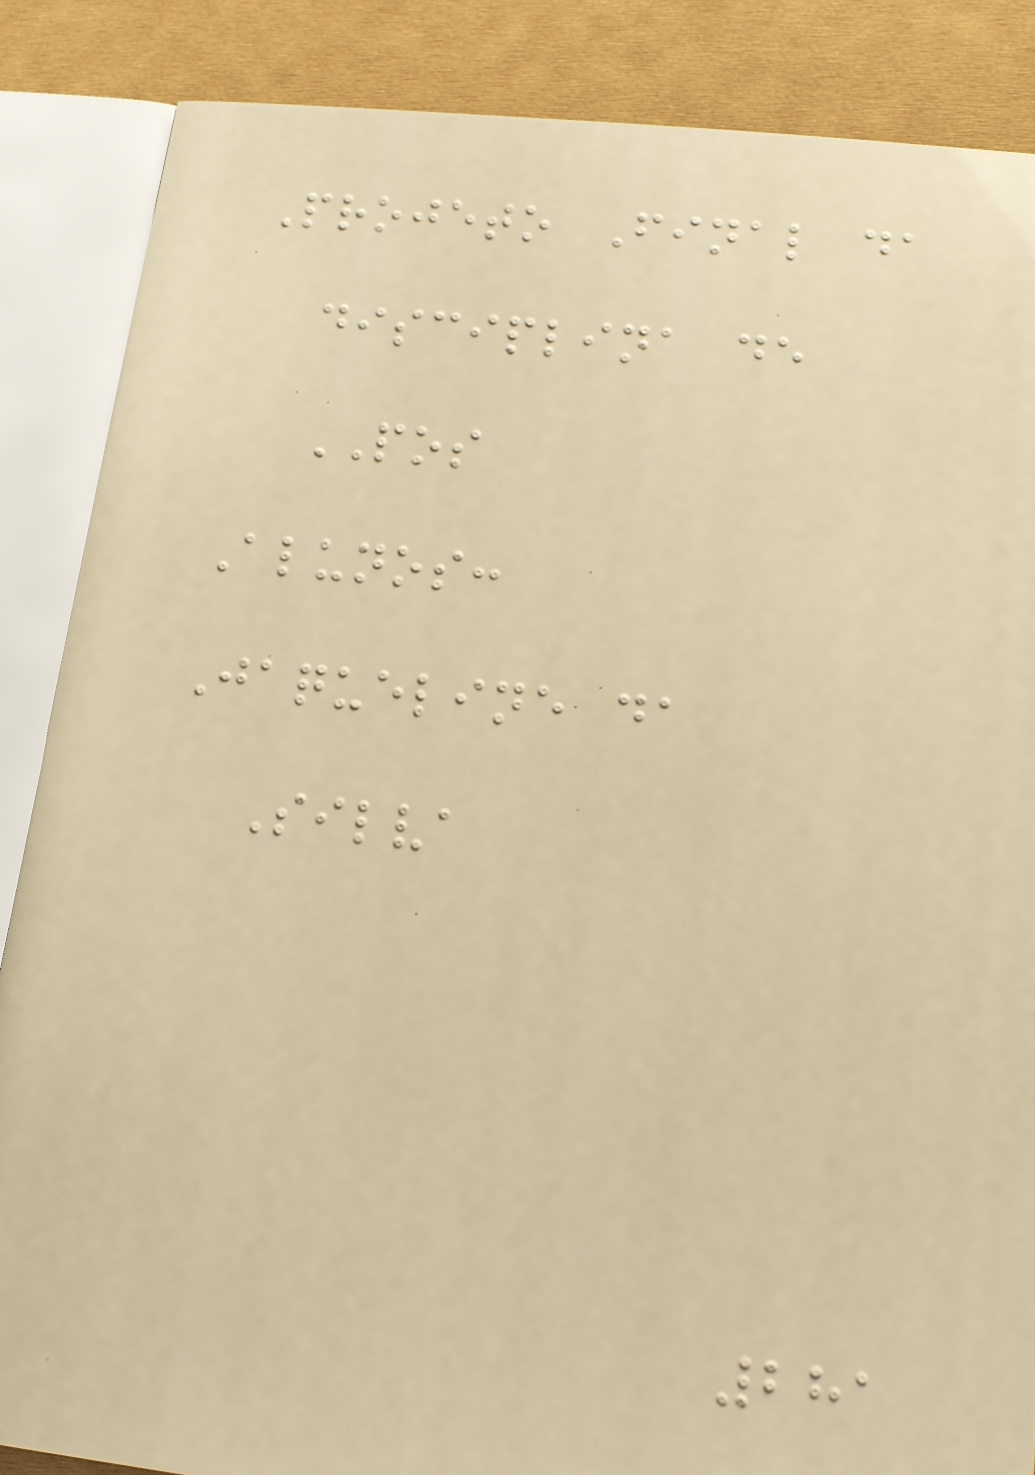Projeto Final da
disciplina de
POS
Alunos:
Jaqueline da
Silva
281
